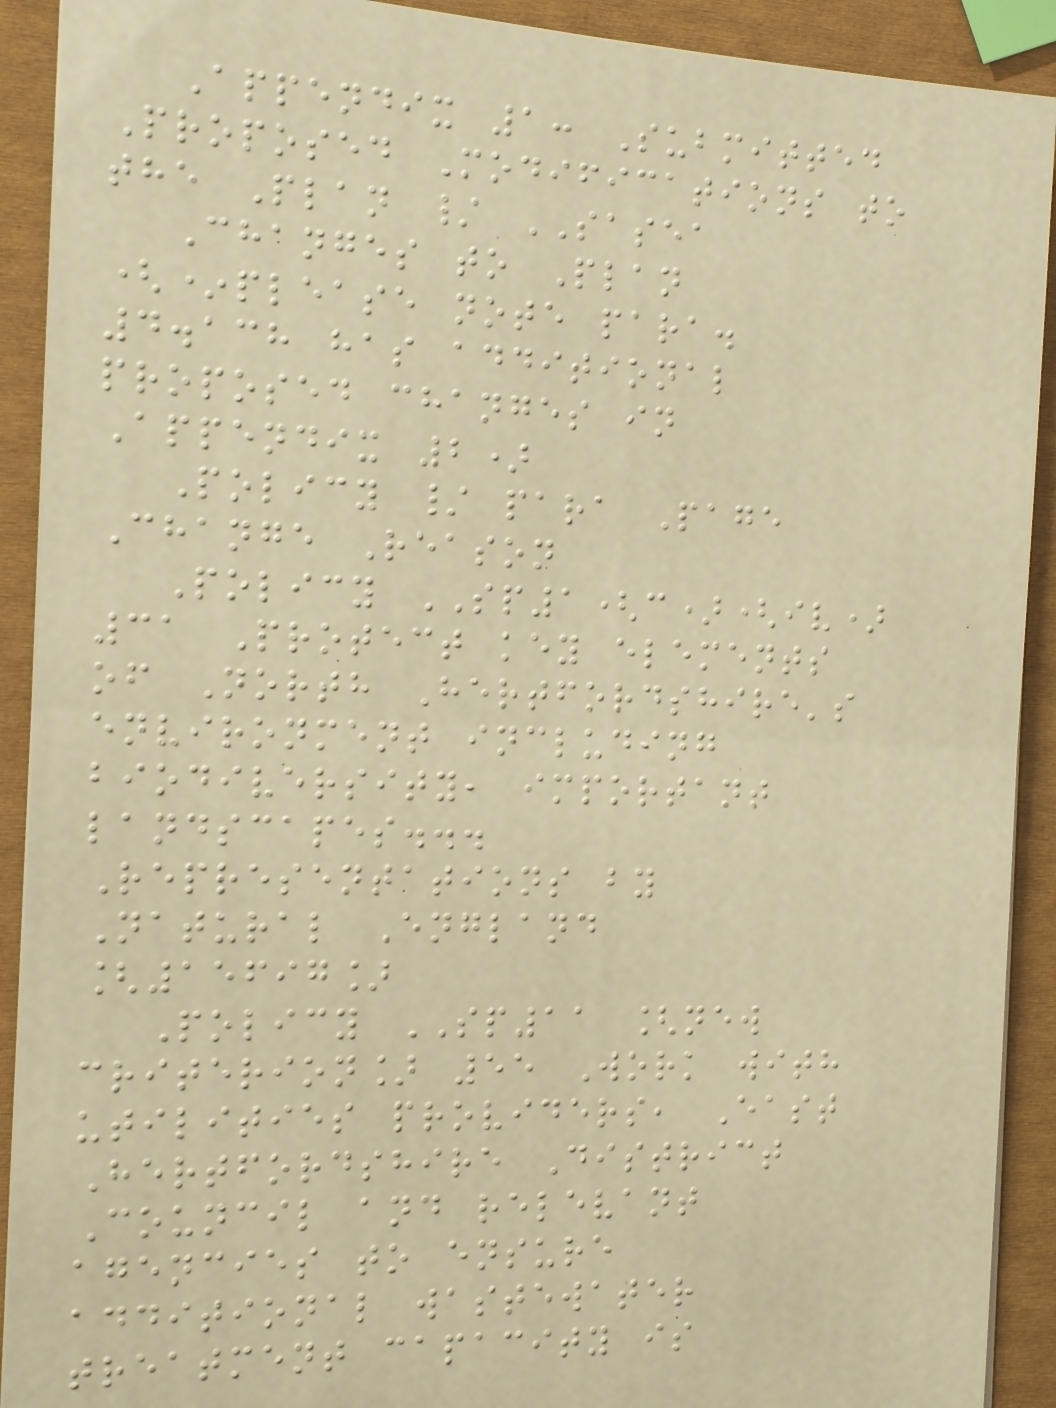Appendix 1: Submitted
Proposed Modifications to
the Plan / SASEA
Changes to Plan
(*please note para.
4.138 has additional
proposed changes in
Appendix 2)
Policy / para Page
Change Reason
Policy SP1(c)(iv)
31 Protect key elements
of North Hertfordshire's
environment including
biodiversity, important
landscapes...
Representations by
Natural England
[15697]
Policy SP11 [new
criterion] 55 Work with
utilities providers, East
Hertfordshire District
Council and relevant
agencies to ensure
additional wastewater
treatment capacity is
